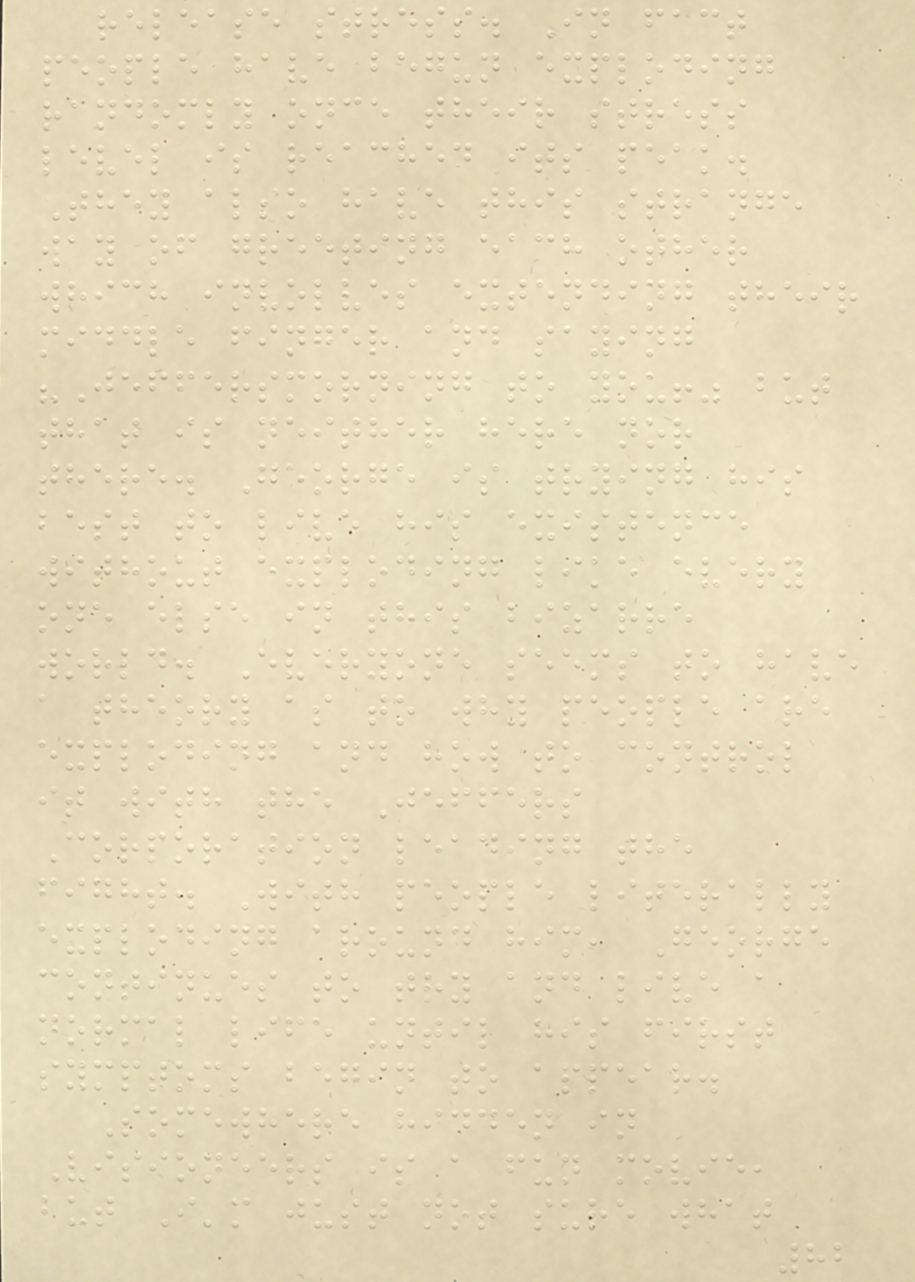release stress. In fact
people have begun exploding
randomly once their stress
level is reached its peak.
They also have this strange
way of greeting each other
which involves extending their
middle finger and saying
"Jeffersmorning to you!" but
that is neither here nor
there. George is trying his
best to live his existence
without exploding like every
one else in this bizarre
world. Everyone seems to have
a theory as to why people are
exploding and how to control
it with the Jeffers
Corporation leading the
fight. With people literally
exploding around him, George
continues to try and live a
normal life until his first
symptoms begin to appear.
Somewhere hidden in
Visioneers is a fun movie,
but I'm just not sure what
82
